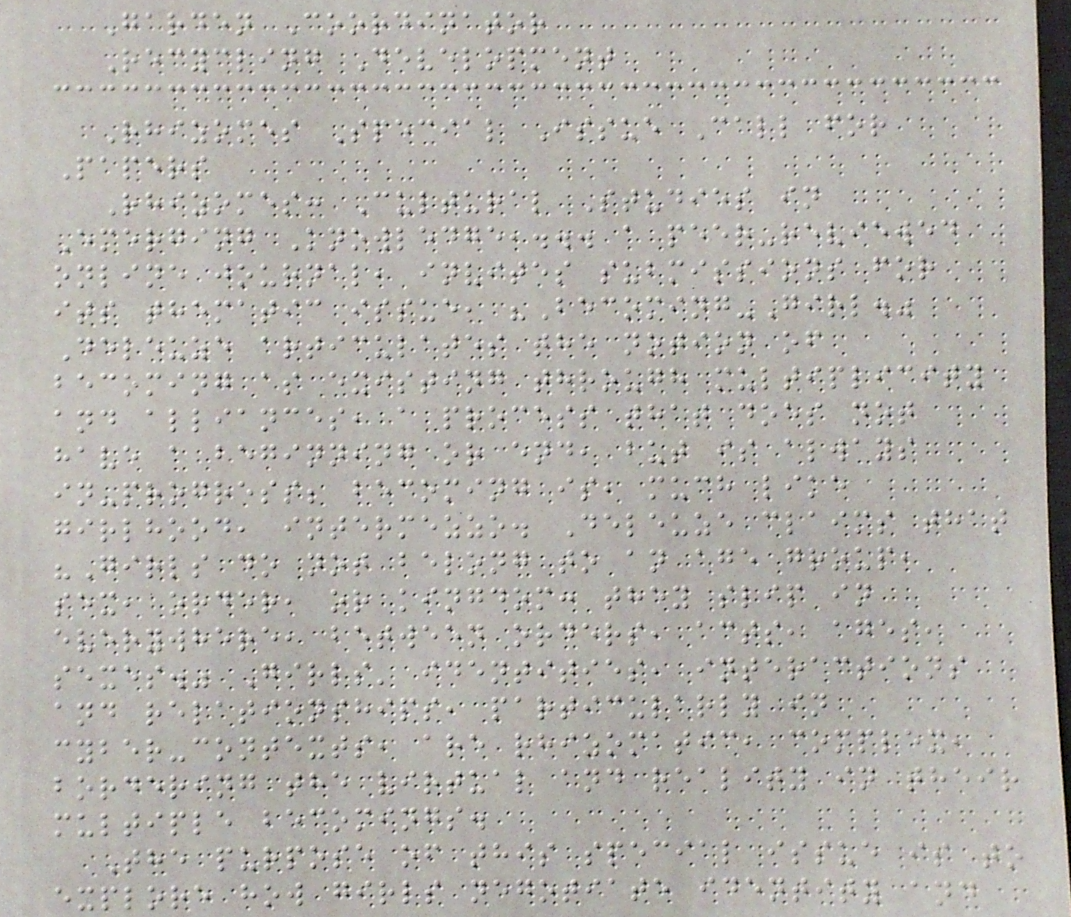Garden Coordinator
Recycling Development
Rhizomes Special Issue Call for
Papers
Rhizomes: Cultural Studies in
Emerging Knowledge,... a peer-reviewed
online journal, invites submissions for
its thematic issue, "Becoming-Girl."
Deleuze articulates the notion of
becoming as existing through multiplicity
and alliances, a process that does not
have a beginning or end, but is always
in-progress; becoming is, much like
girlhood, intermezzo. Deleuze claims that
"Girls do not belong to an age group,
sex, order, or kingdom: they slip in
everywhere, between orders, acts, ages,
sexes." Girls' identities, interactions
and relationships, particularly in
cyber-contexts, are rhizomatic, complex,
bordering the virtual and reality in their
multiple becomings.
The purpose of this special issue is to
explore how girls negotiate identity and
